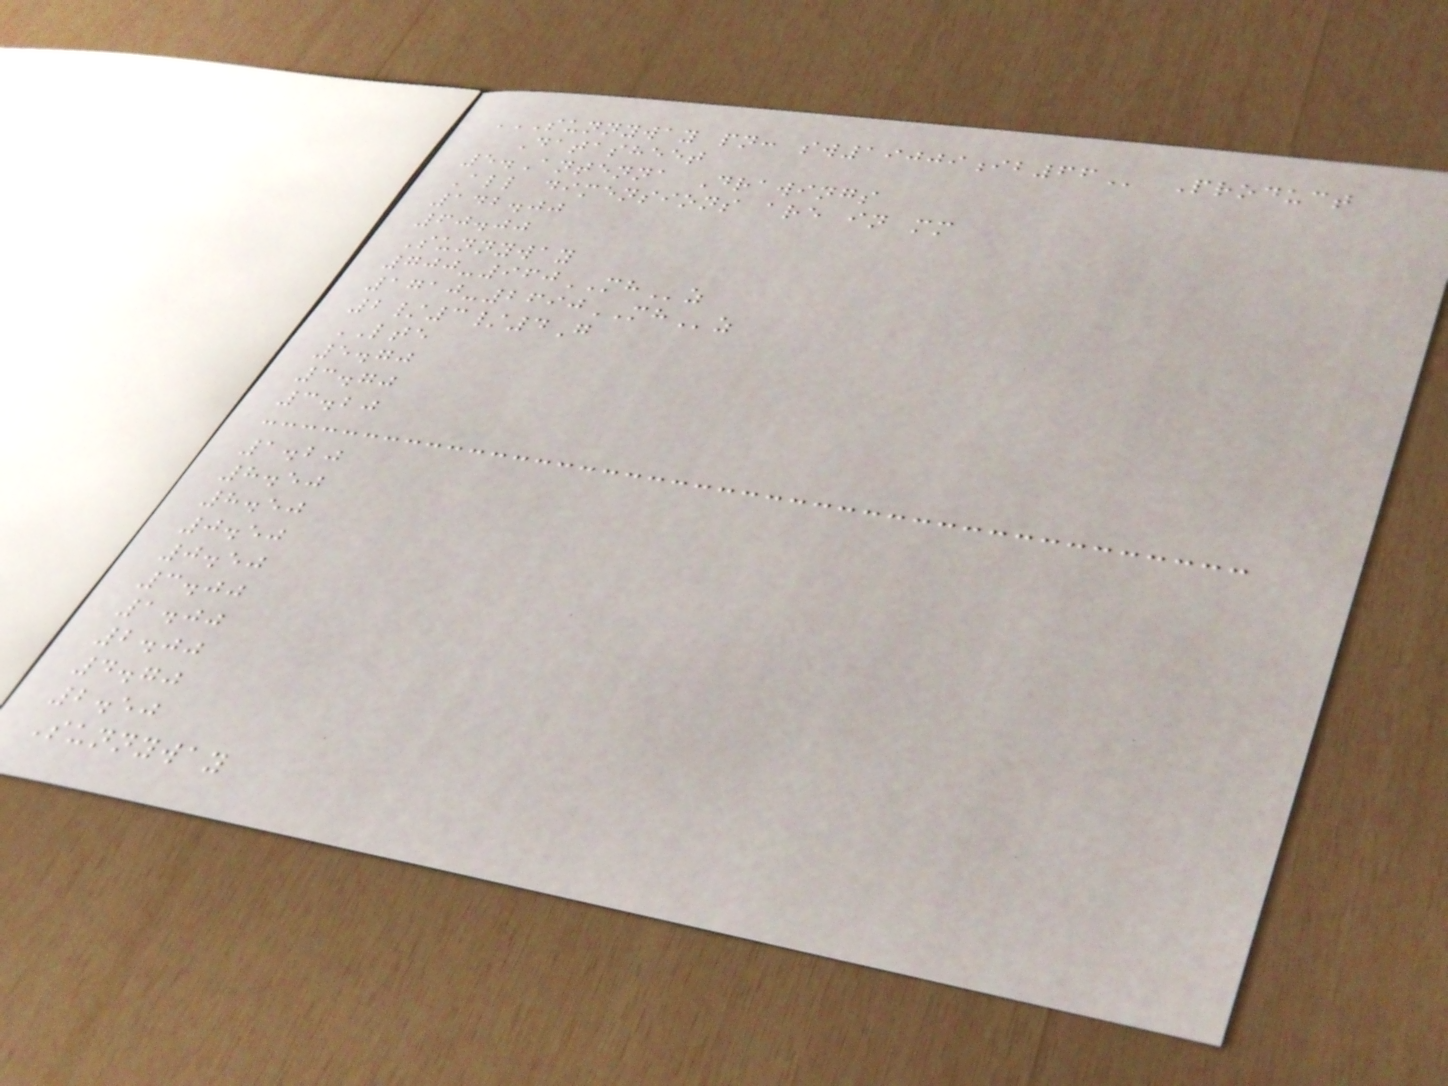SUNNYWAY PN: SW19009IB66 Product
Datasheet
5.Antenna Drawings
All dimensions are in mm
142.00
60.00
Sunnyway
700-960MHz
1710-2690MHz
2/3/4G
LTE
5.70
3.70
3.20
1.20
8.50
8.50
0.50
0.50
3.00
1.00
2.00
4.70
2.50
Sunnyway
